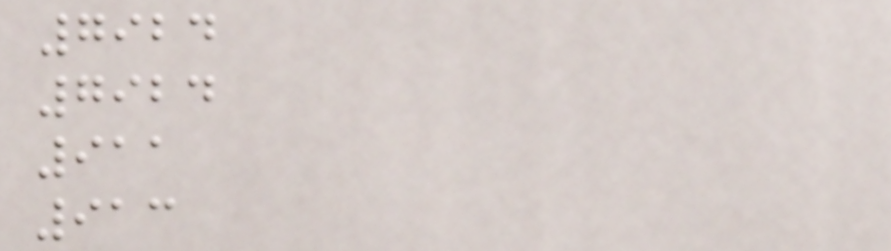7924
7924
911
913
